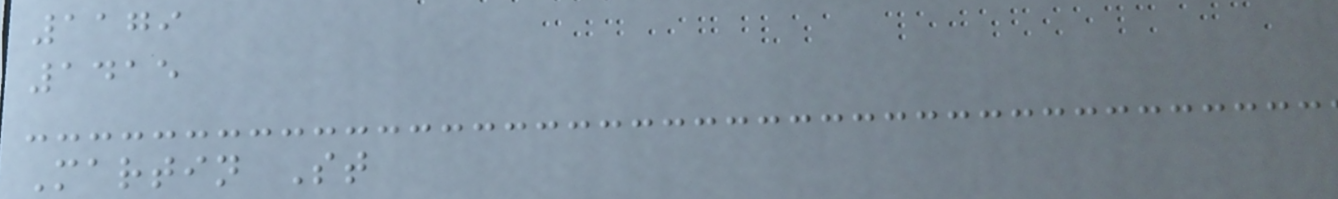1179
1415
Martin St
